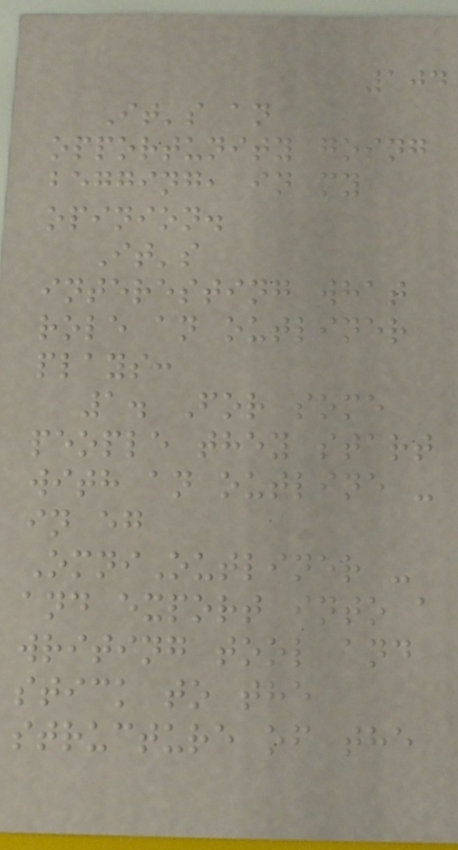104
It's an
opportunity going
begging, in my
opinion.
It's
interesting what
role an outliner
plays:
1. For some
people they start
with an outline -
in eg
OmniOutliner -
and export into a
writing tool and
stick to the
structure of the
